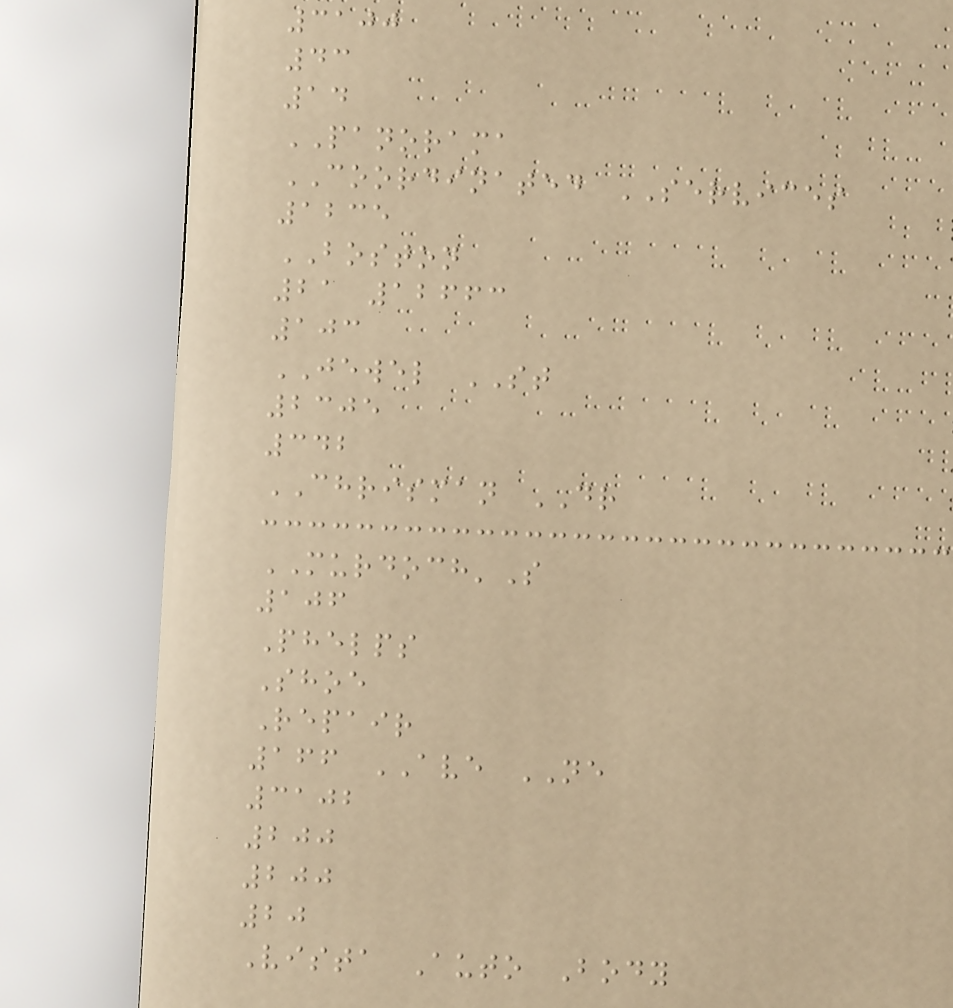3100
43
14
PANORAMA
COORDINATED SERVICES
1235
BOSTON
21 12663
103
JEWEL ST
2305
342
CHRISMAN DR
MURDOCH'S
106
Phelps
Shoe
Repair
166 AVE NE
3102
200
200
20
Vista Auto Body
